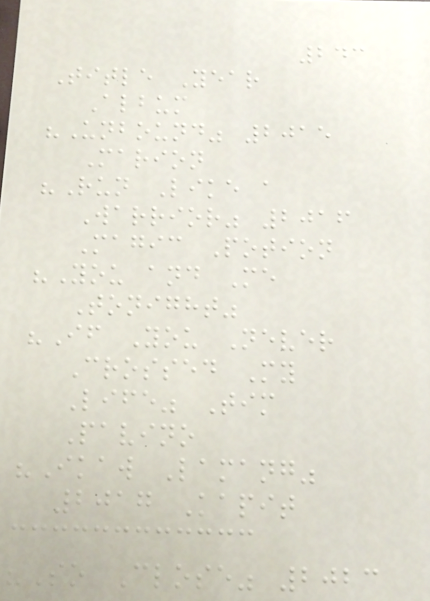243
Title Year
Album
"Unbound" 2015
Marion
"Run Like a
Warrior" 2016
Magic Potion
"You and Me
Tonight"
"If You Never
Crossed My
Life" Tim
Pavino
"Ikaw Lamang"
2017 Kapit
"So Close" 2023
